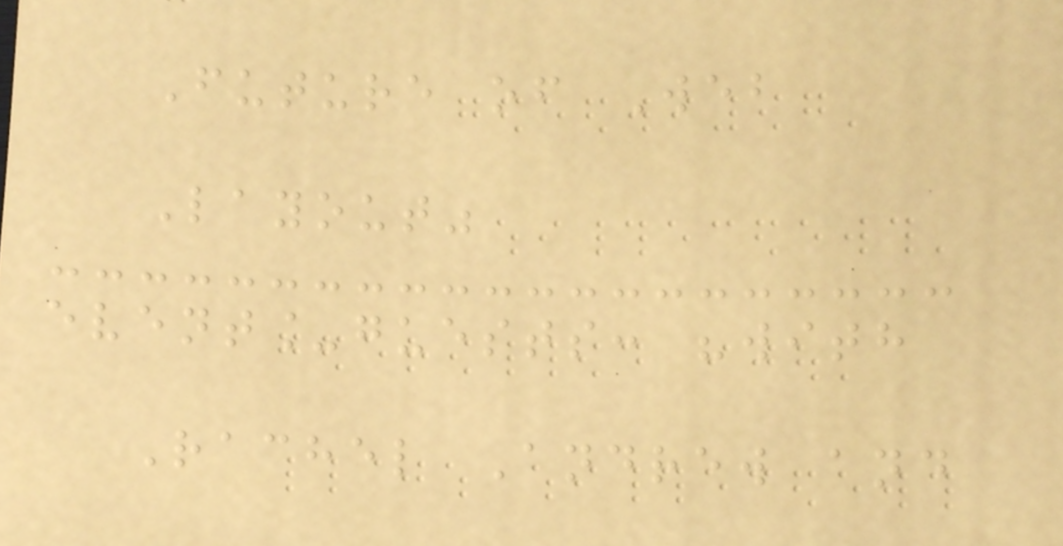Future of Web
Layout"
event_guests: "with
Rachel Andrew and
